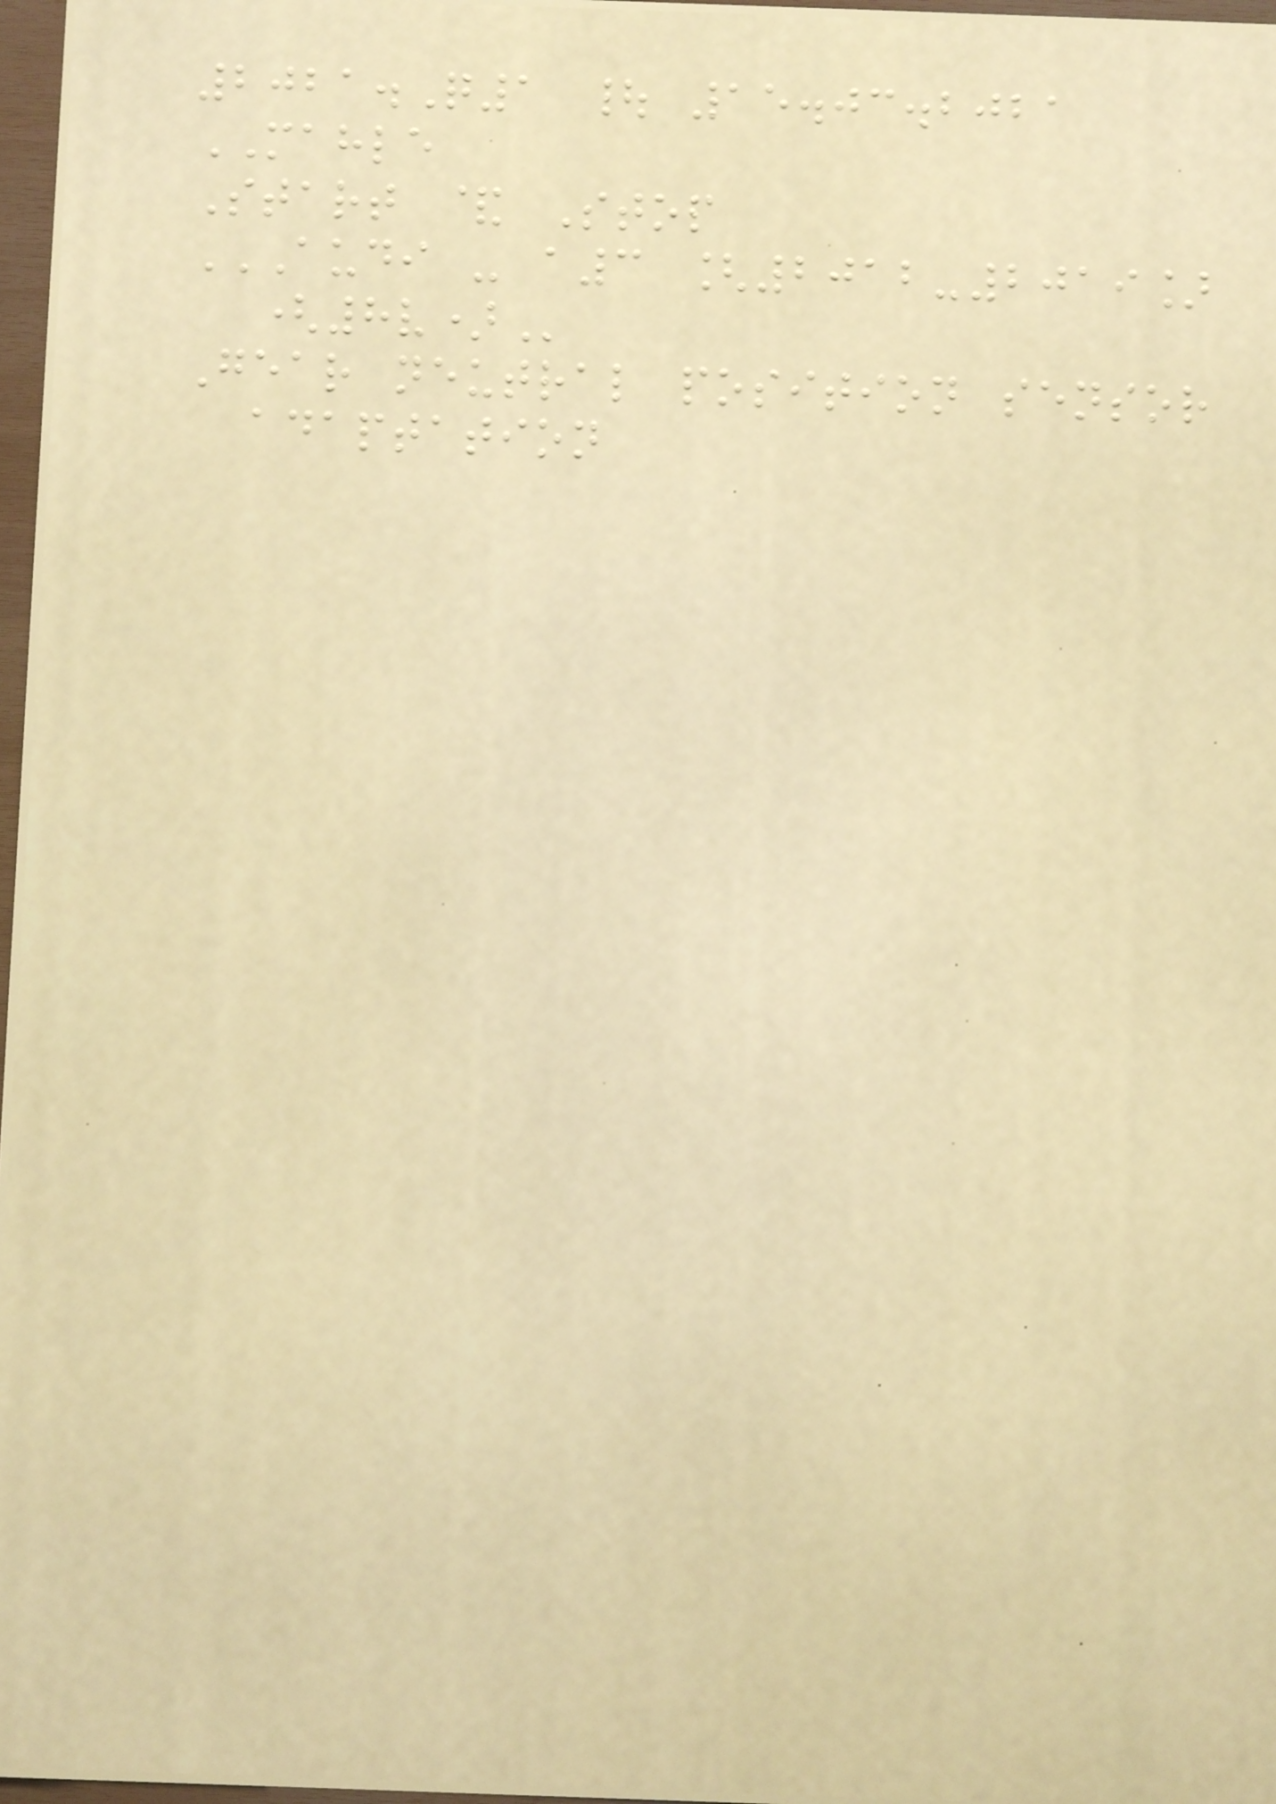2021.Q1 | 15.03.2021
MAHLE
Start & Stop
AUDI - A3 [2012-2019]
(8V)
Gear neutral position sensor
adaptation
